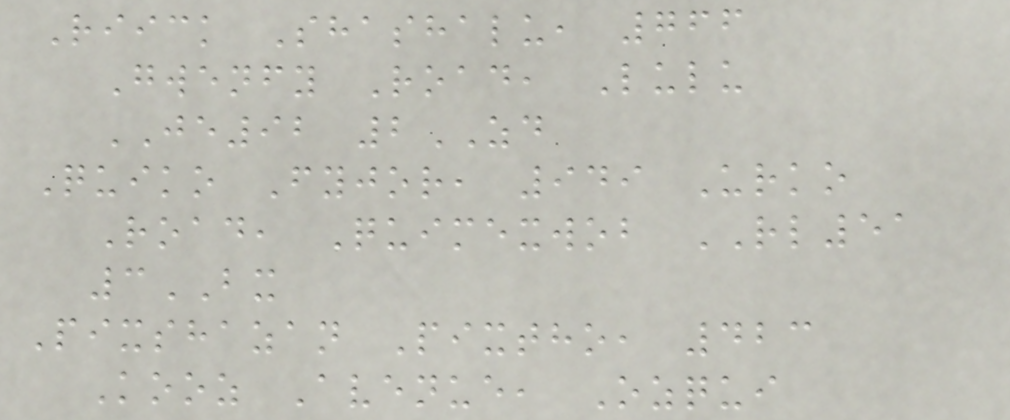Riick Shashalu, 766
Gwenfy Road, Lulu
JE92 2ZD
Quiko Fyjor, 949 Urko
Road, Quimexwob RL51
3BX
Pixshazan Pixtho, 423
Kooz Avenue, Ozqui
